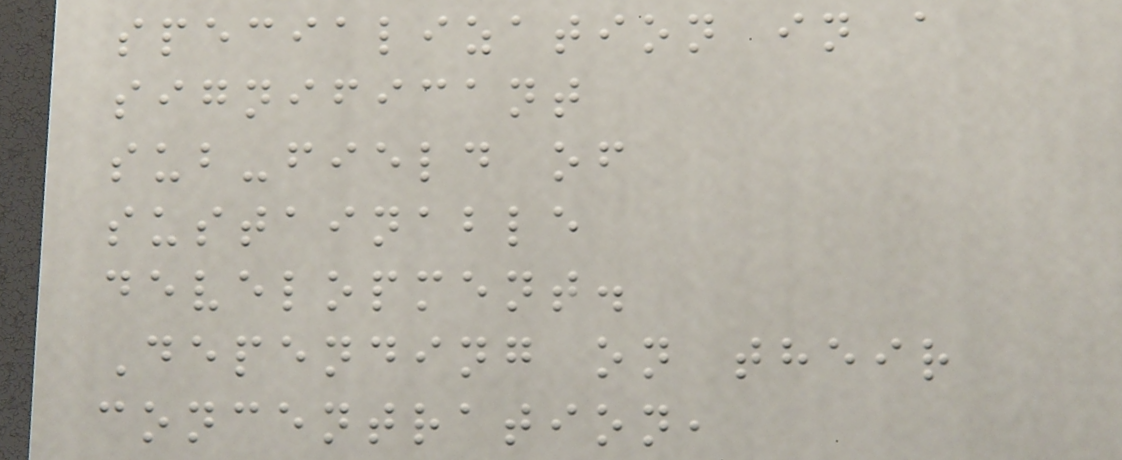specialization in a
significant
sub-field of
sustainable
development.
Depending on their
concentration,
